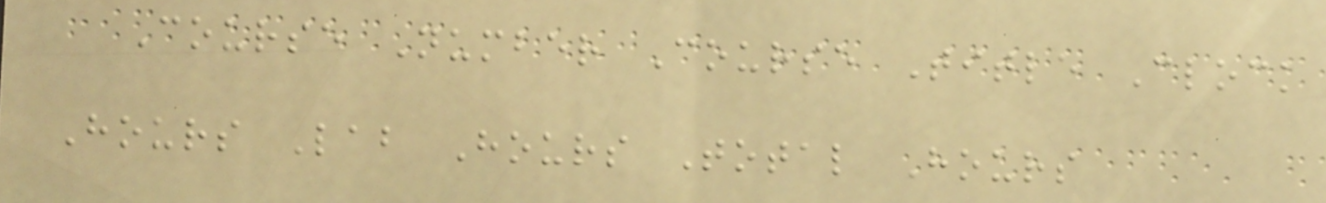Course Number Course Title Clock
Hours Lab Hours Total Hours
